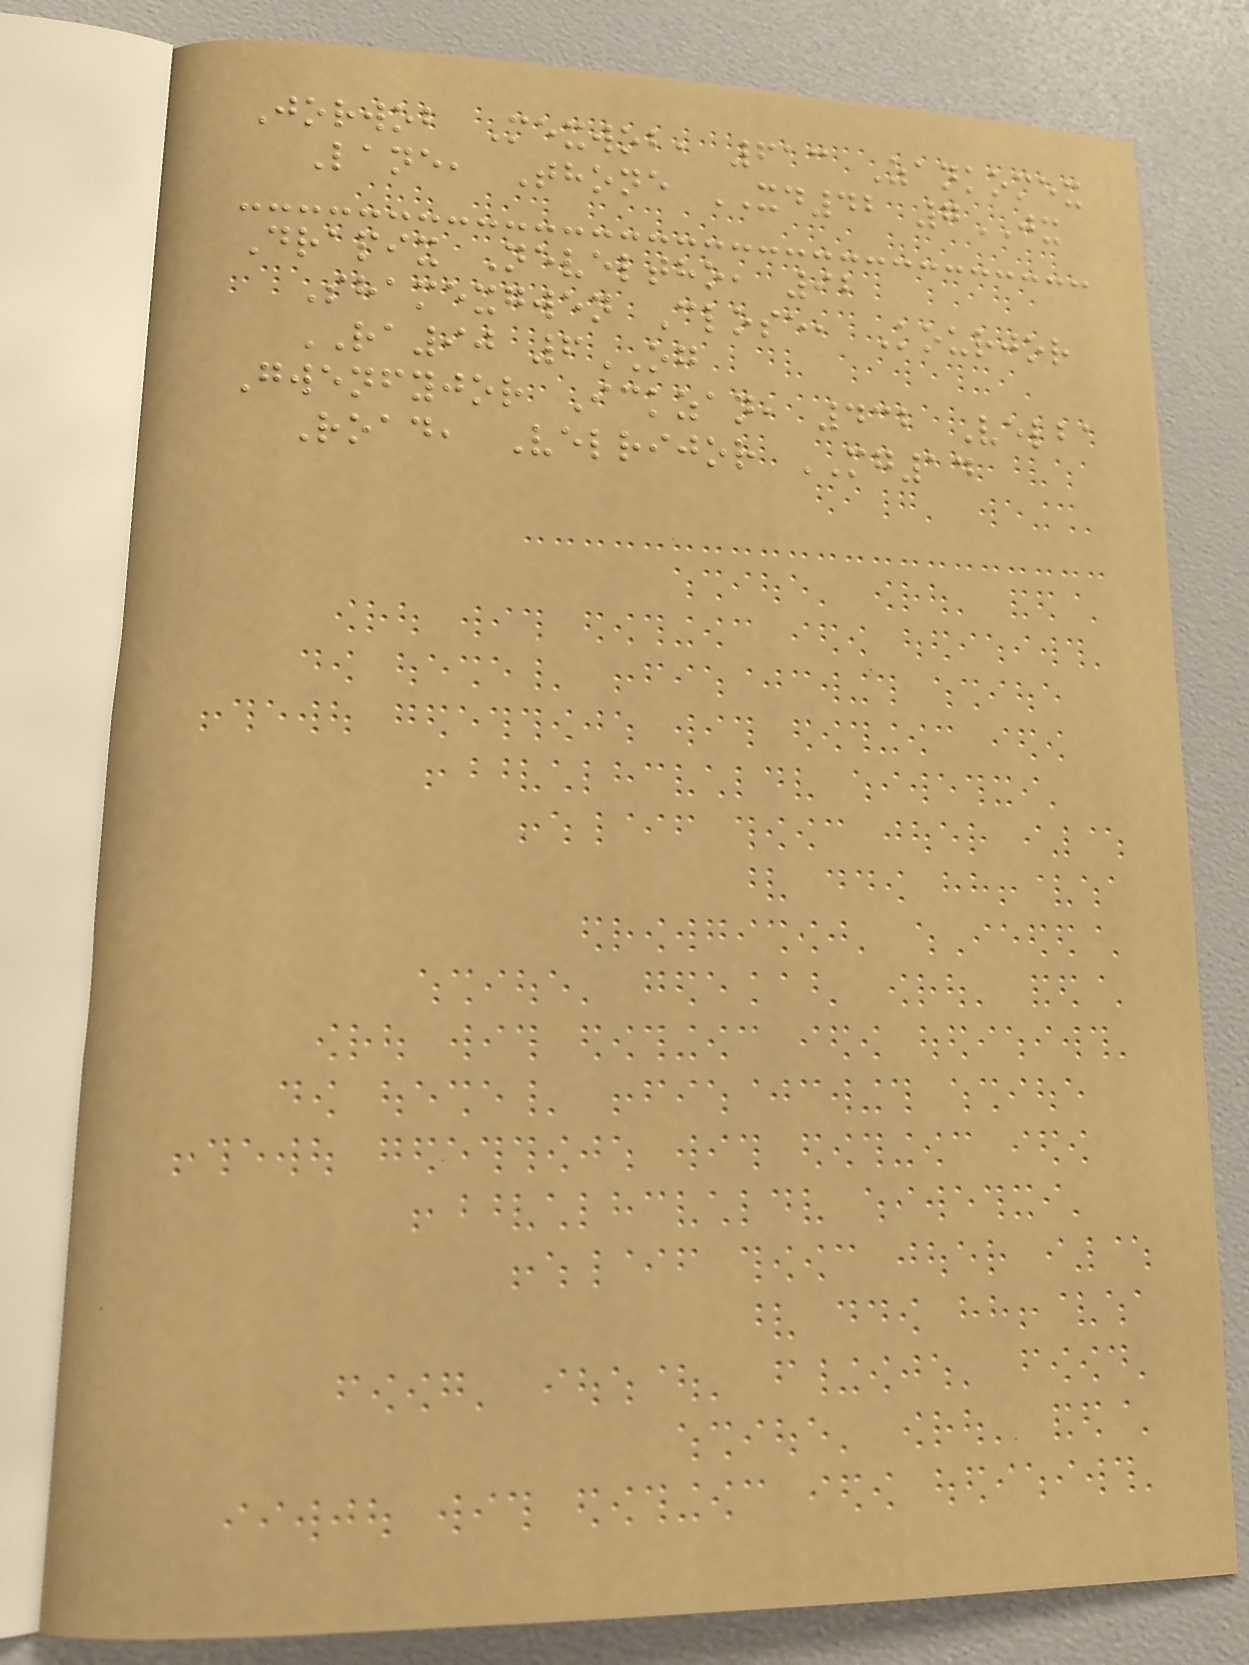Jorwob Mexwob, 613 Zankomex
Lane, Thone XD42 7JX
Drapix Neveltho, 92
Shamexgwen Close, Kourjor
RA90 6OG
Gwenfyjor Ickzan, 432 Velba
Road, Velrijor MG14
